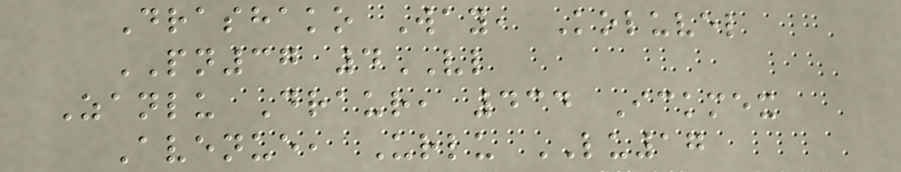Drashako Way, Koluvel
PN37 4VL
Zanlu Draur, 434 Ickmex
Avenue, Urlu LU17
